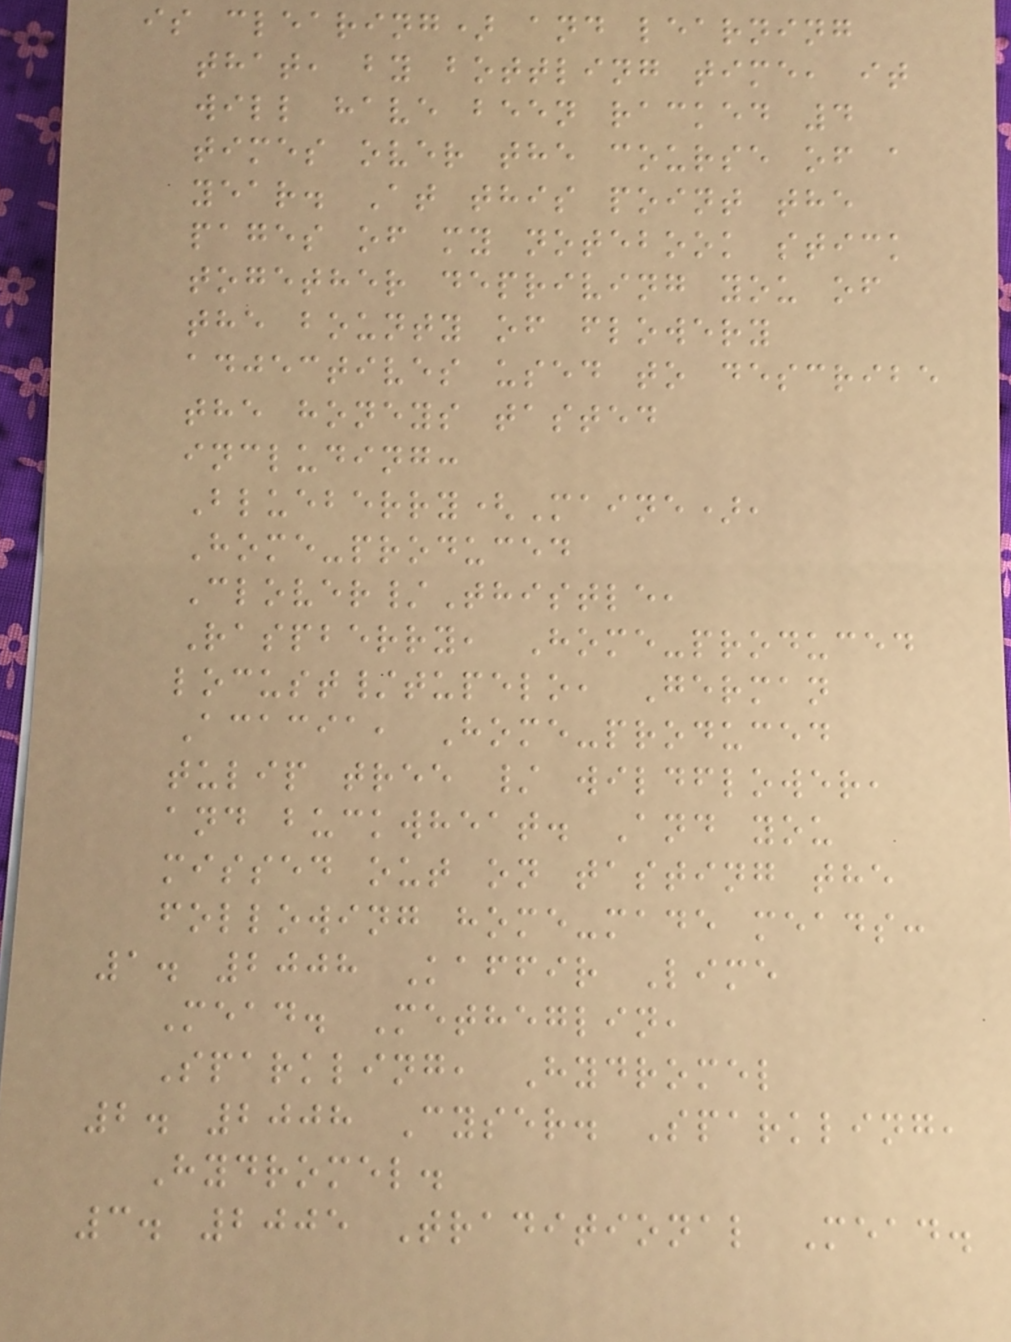is clearing) and learning
that, by bottling time, it
will have been racked 4
times over the course of a
year. At this point the
pages of my notebook stick
together depriving you of
the bounty of flowery
adjectives used to describe
the honeys tasted
including:
Blueberry(Maine),
Home-produced
Clover/Thistle,
Raspberry, Home-produced
locust/tupelo, German
Acacia, Home-produced
tulip tree / wildflower,
and buckwheat. And you
missed out on tasting the
following home-made meads:
1. 2008 Kaffir Lime
Mead. Metheglin,
Sparkling, Hydromel
2. 2008 Cyser. Sparkling,
Hydromel.
3. 2005 Traditional Mead.
